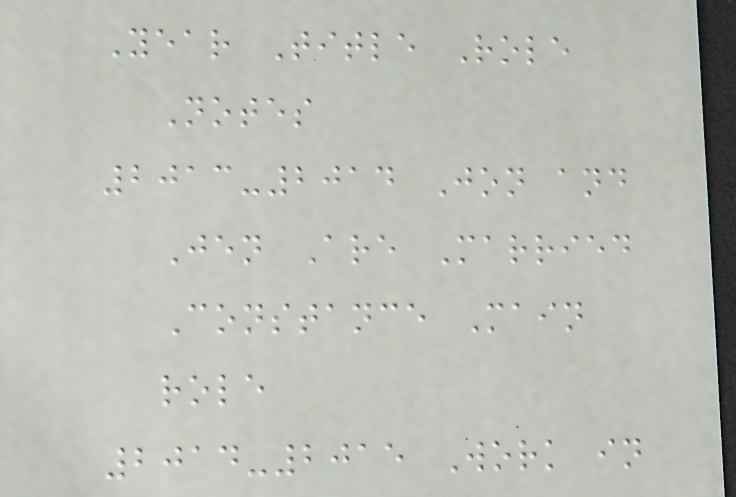Year Title Role
Notes
2013-2014 Jon and
Jen Are Married
Constance Main
role
2014-2015 Work in
